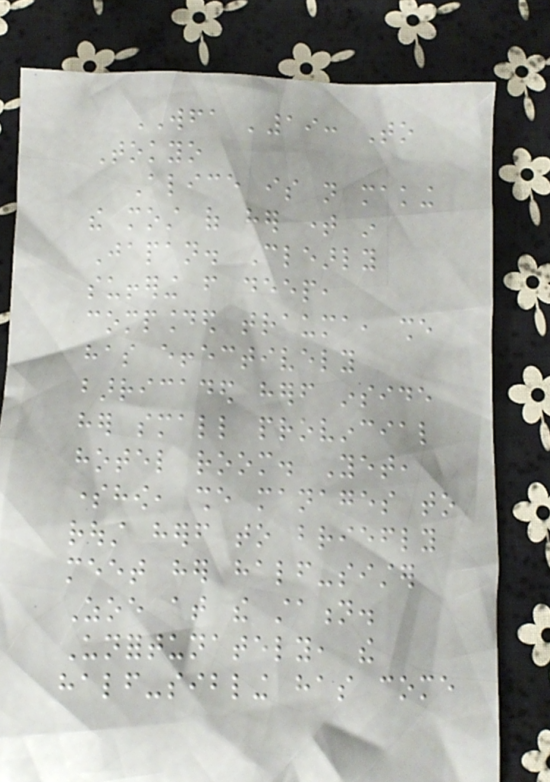WFA '19: To
Tokyo
Alice is not making
the most of her time in
Japan. Clearly
suffering from deep,
compounded trauma, she
has effectively
barricaded herself inside
her small provincial
hotel room. Yet,
somehow, she manages to
roust herself to briefly
meet her half-sister
Zoe at the station.
Unfortunately, the
half-sibling has come
